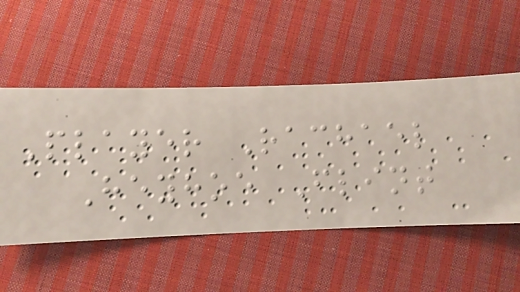Player Rachael
Heyhoe Flint
